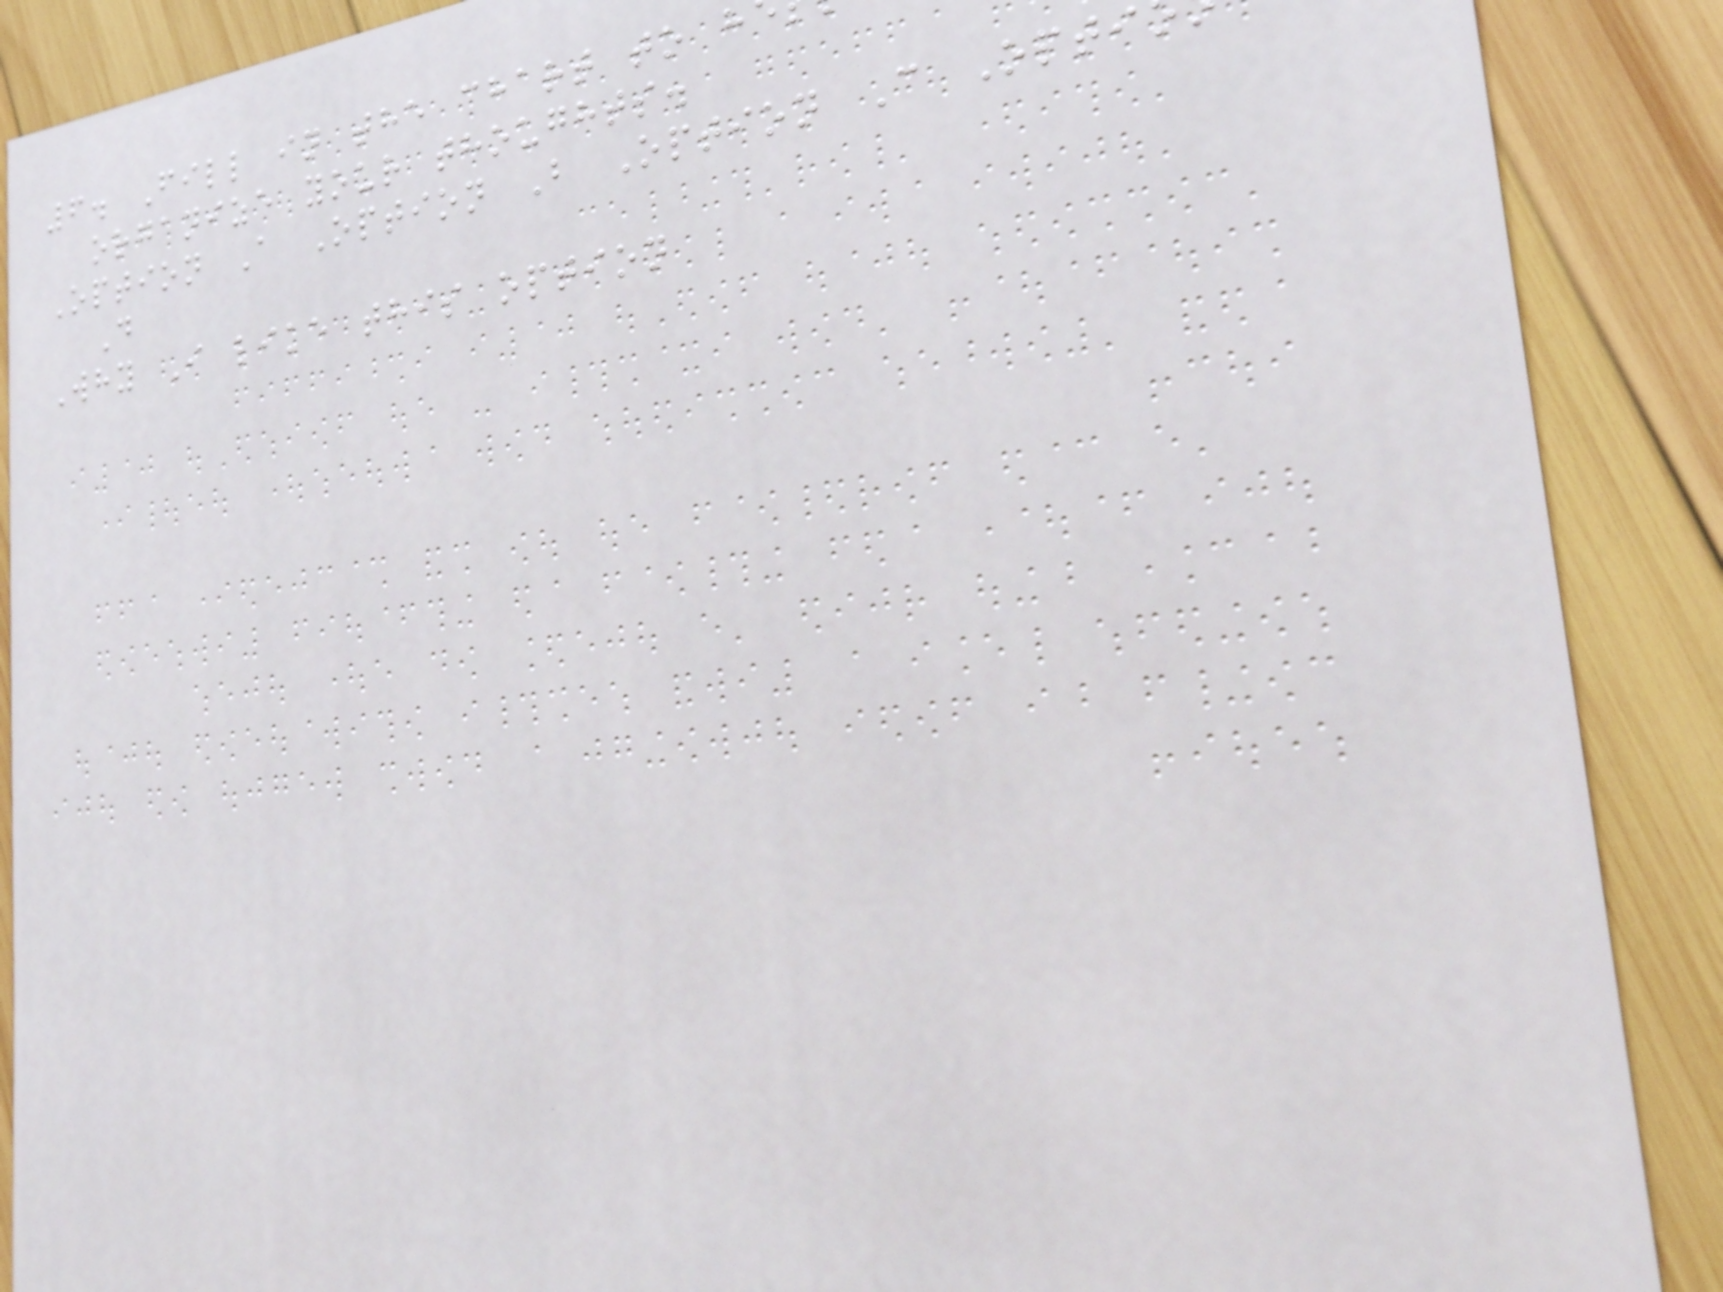6. Fill in the chart to h
organize your thoughts.
Option A Option B Option C Opti
D
Why I like this option
